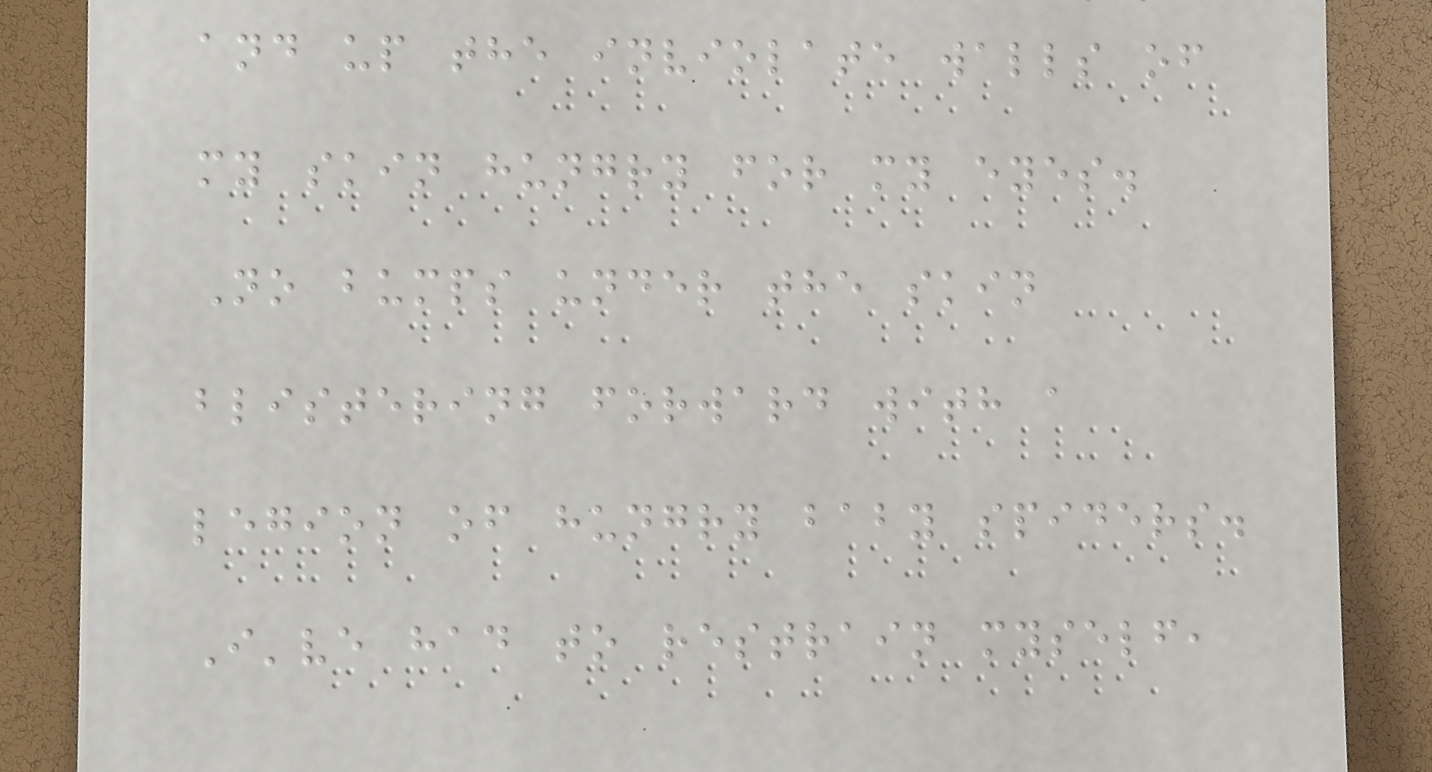and up the inviolate walls of
my skin hungry for my eyes.
No bumps under the skin
blistering forward with a
legion of hungry baby spiders.
I've had to restrain myself,
